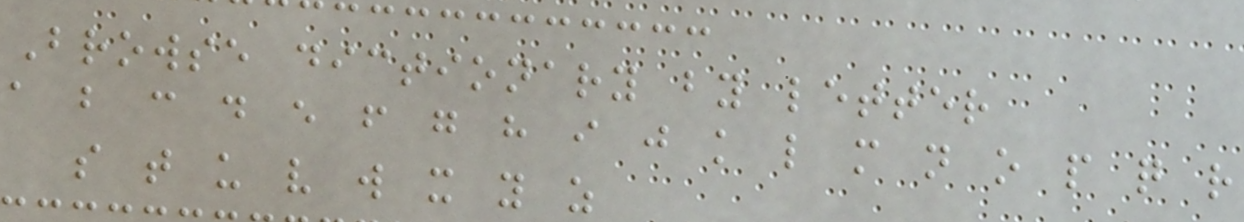Browse dictionary by letter
a b c d e f g h i j k l m n o p q r
s t u v w x y z
